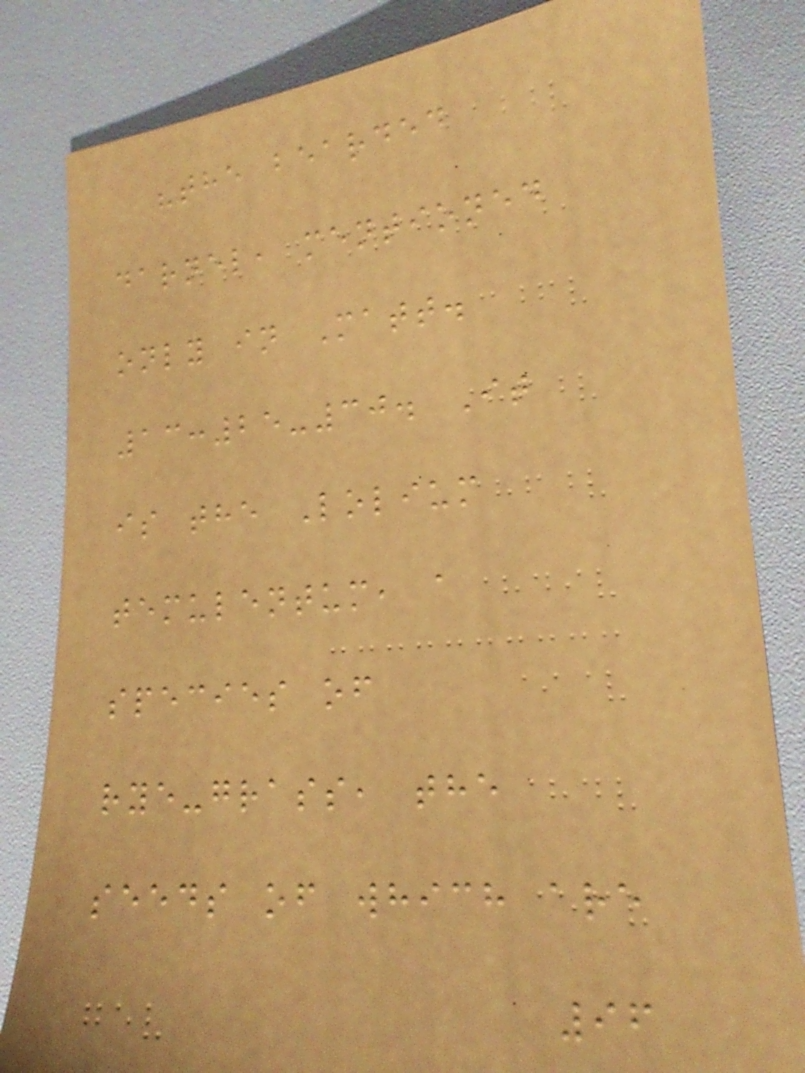"the bearded
darnel, mentioned
only in Matt.
13:25-30. It
is the Lolium
temulentum, a
species of
rye-grass, the
seeds of which are
96
